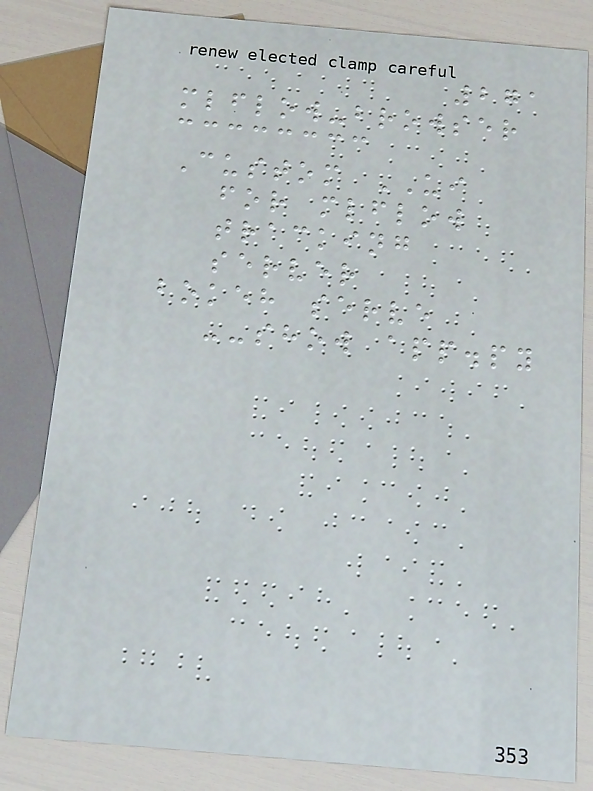271
mlflow-browser
Custom UI
for mlflow
tracking
server
bokeh serve
--show app.py
